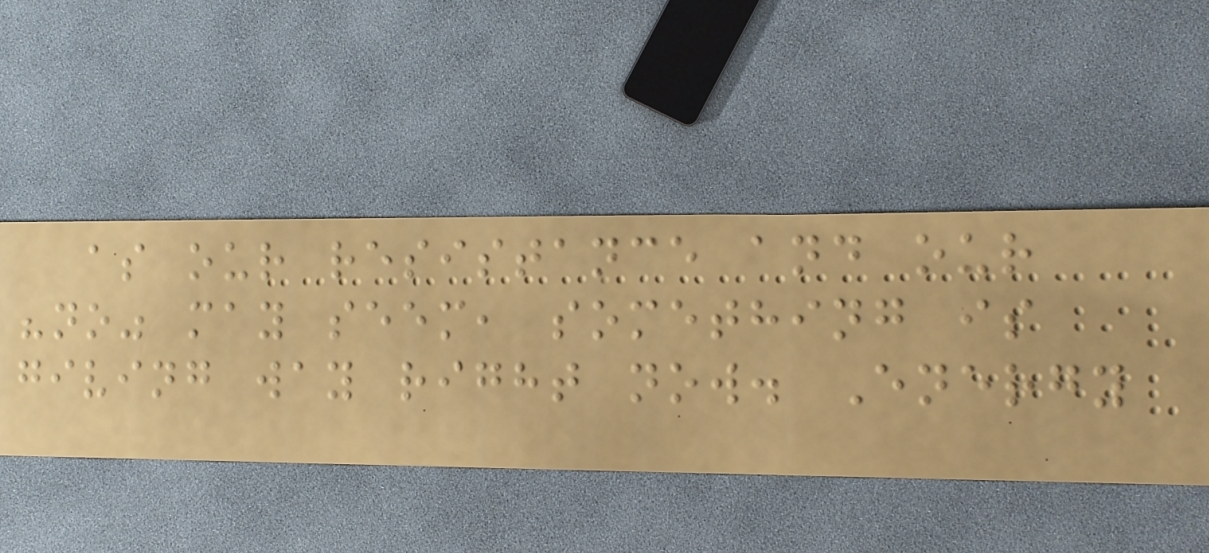as our resistance and our
"no" may seem, something is
giving way right now. Energy
